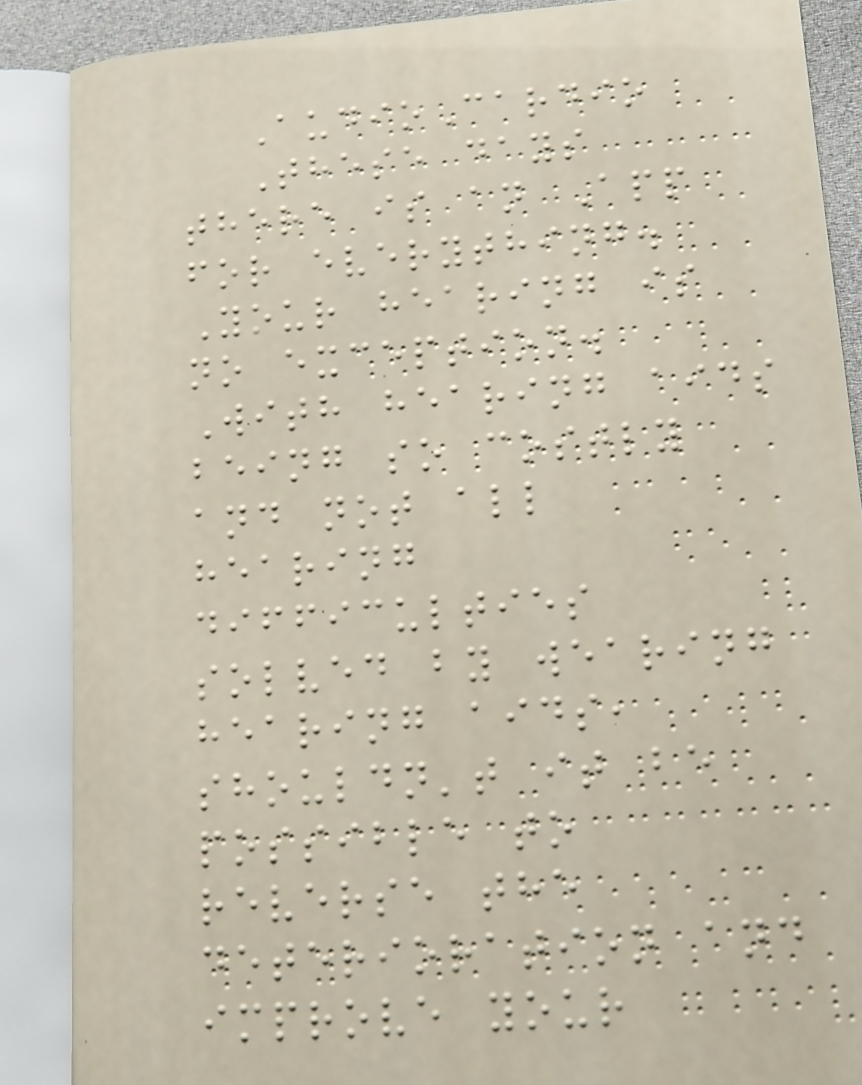AudioCardio
These days
there is an App
for everything.
Your hearing is
no exception.
With hearing aids
being so costly
and not all
hearing
difficulties
solved by wearing
hearing aids,
shouldn't it be
possible to
reverse the
deterioration and
improve your
